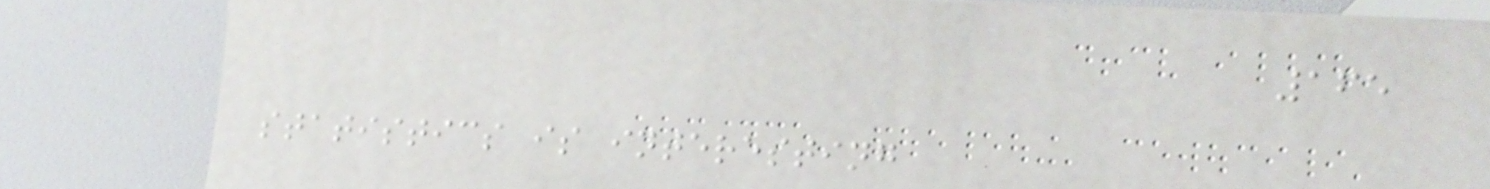165
statistics is interesting
